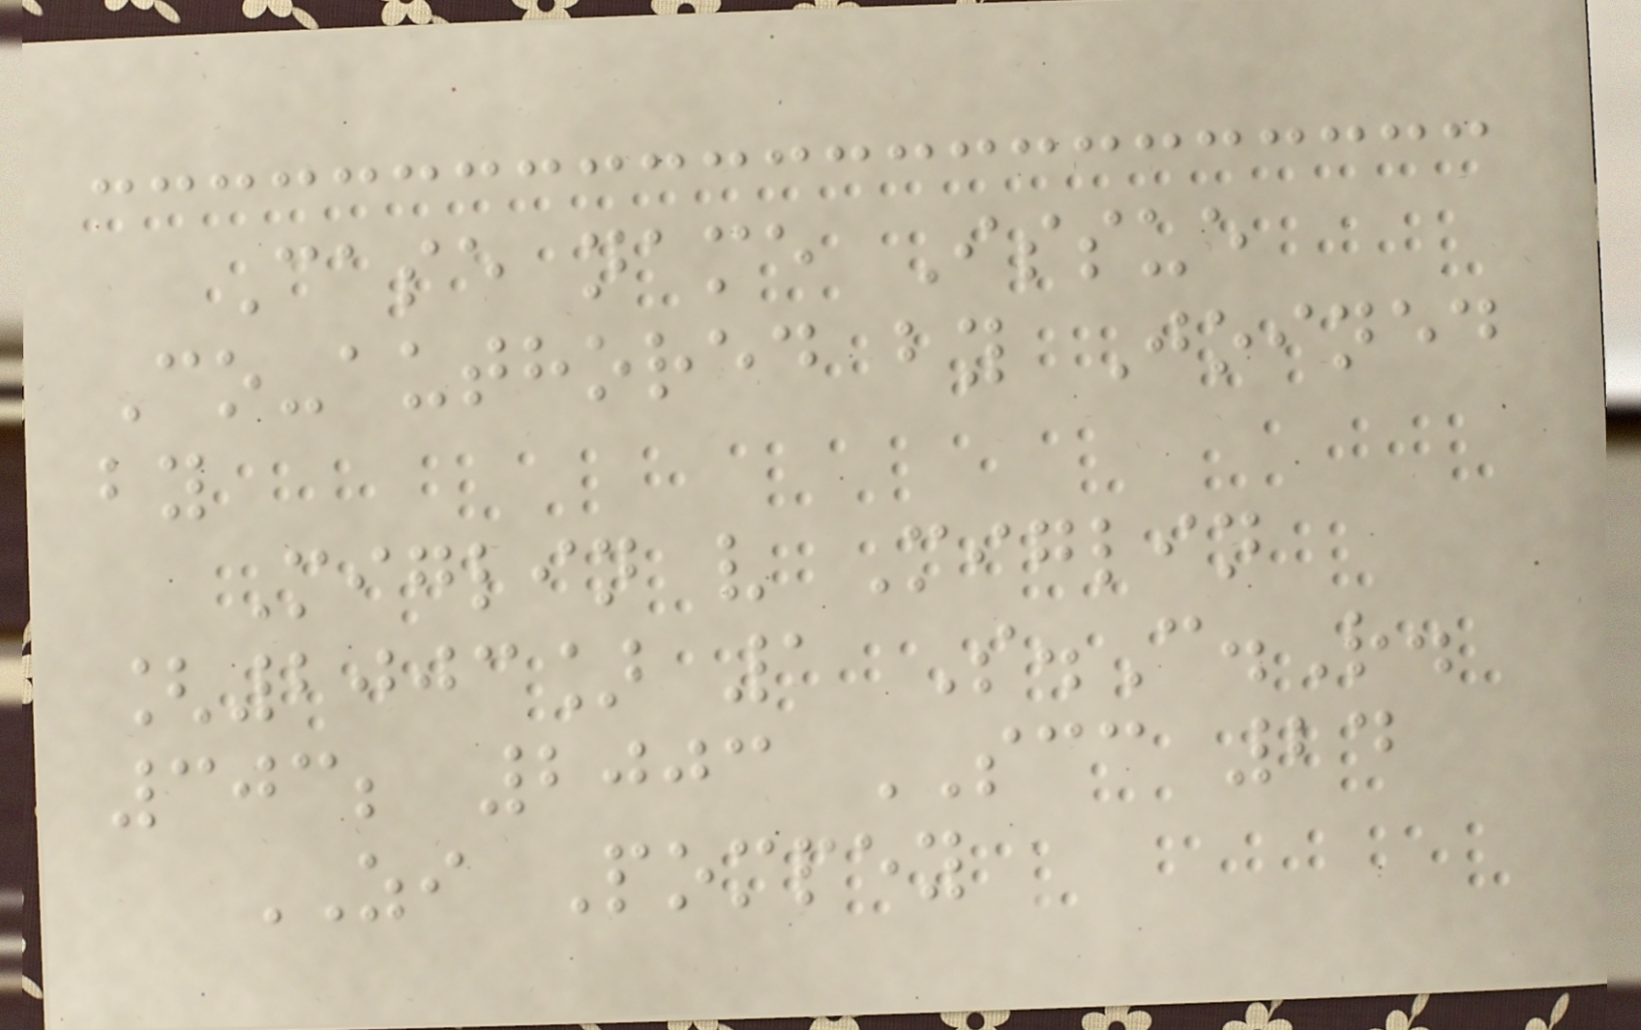Case name Issue
Co-authored by Joined
by
Miglin v Miglin
[2003] 1 S.C.R.
303; 2003 SCC 24
ZI Pompey
